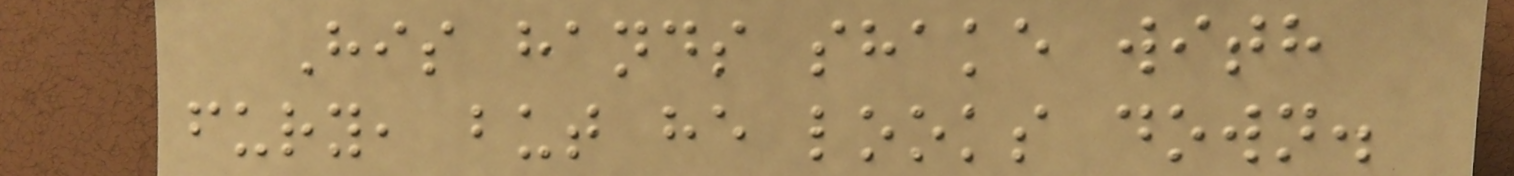His hands shake with
fury, but he looks down.
